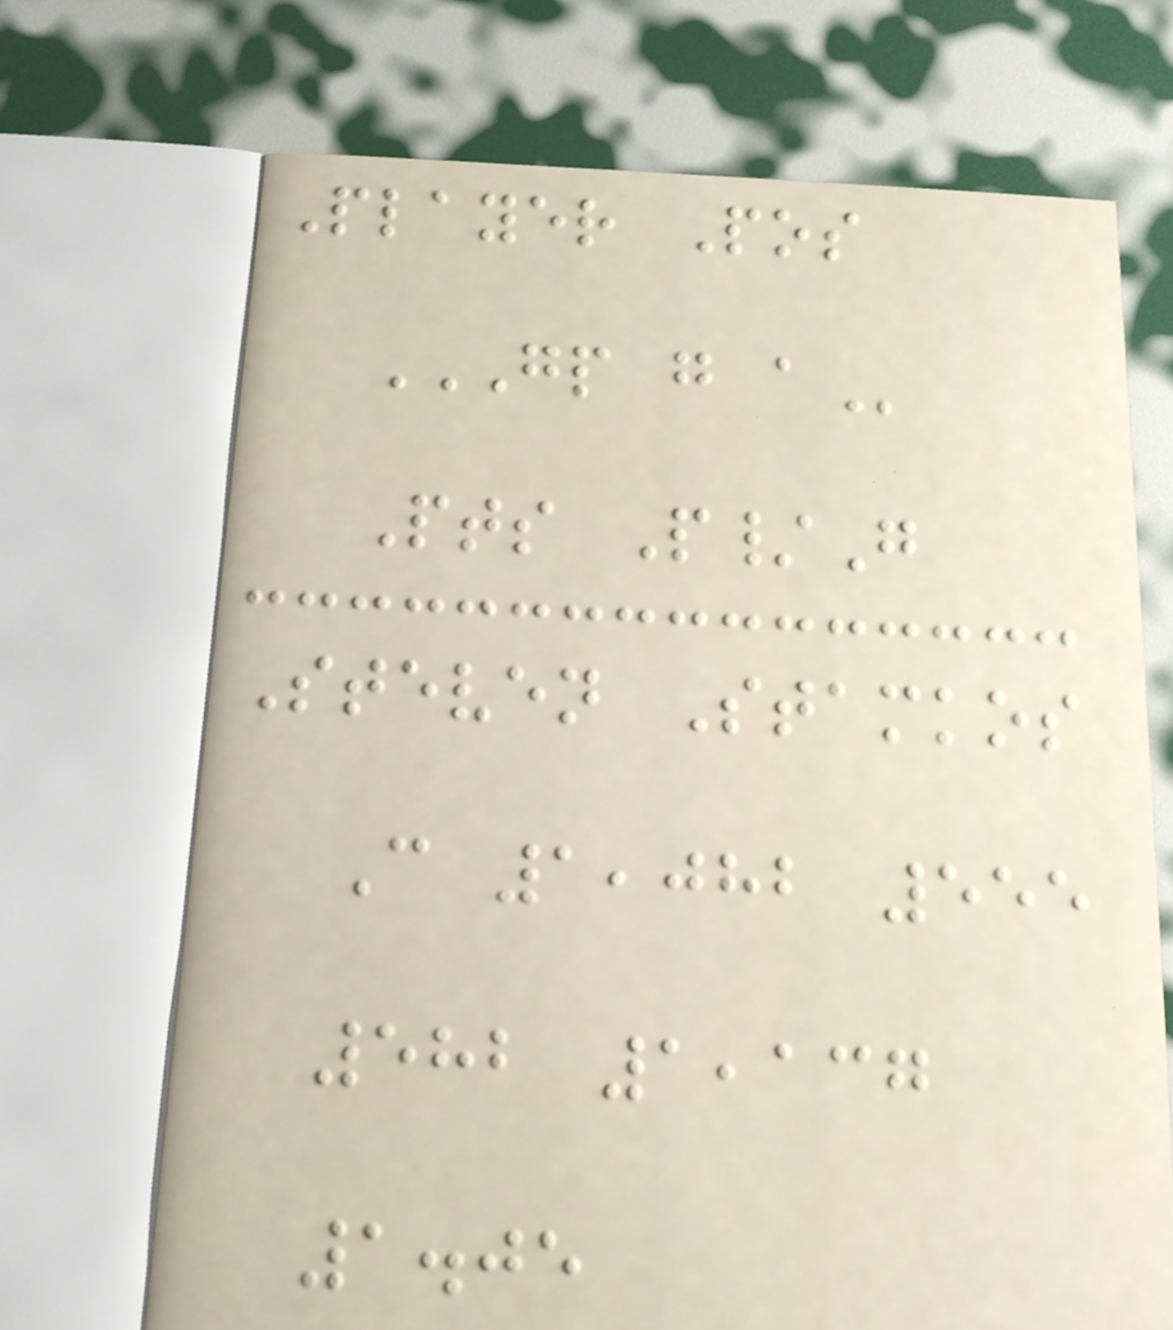Player Pos
GP G A
Pts P/G
Steven Stamkos
C 1,082 555
582 1,137
1.05
